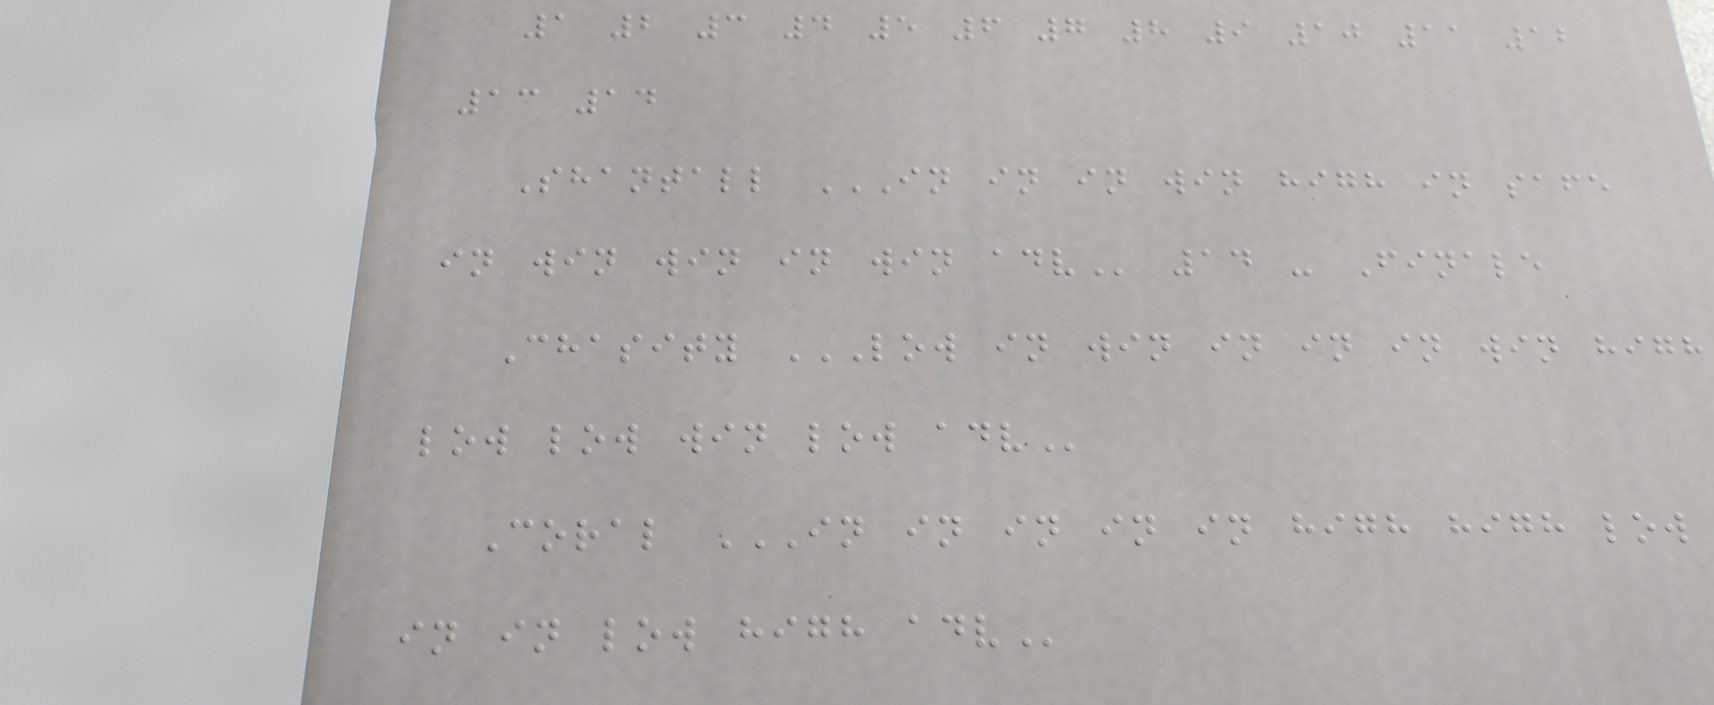1 2 3 4 5 6 7 8 9 10 11 12
13 14
Shantall IN IN IN WIN HIGH IN SAFE
IN WIN WIN IN WIN ADV 14 - Finale
Chasity LOW IN WIN IN IN IN WIN HIGH
LOW LOW WIN LOW ADV
Coral IN IN IN IN IN HIGH HIGH LOW
IN IN LOW HIGH ADV
